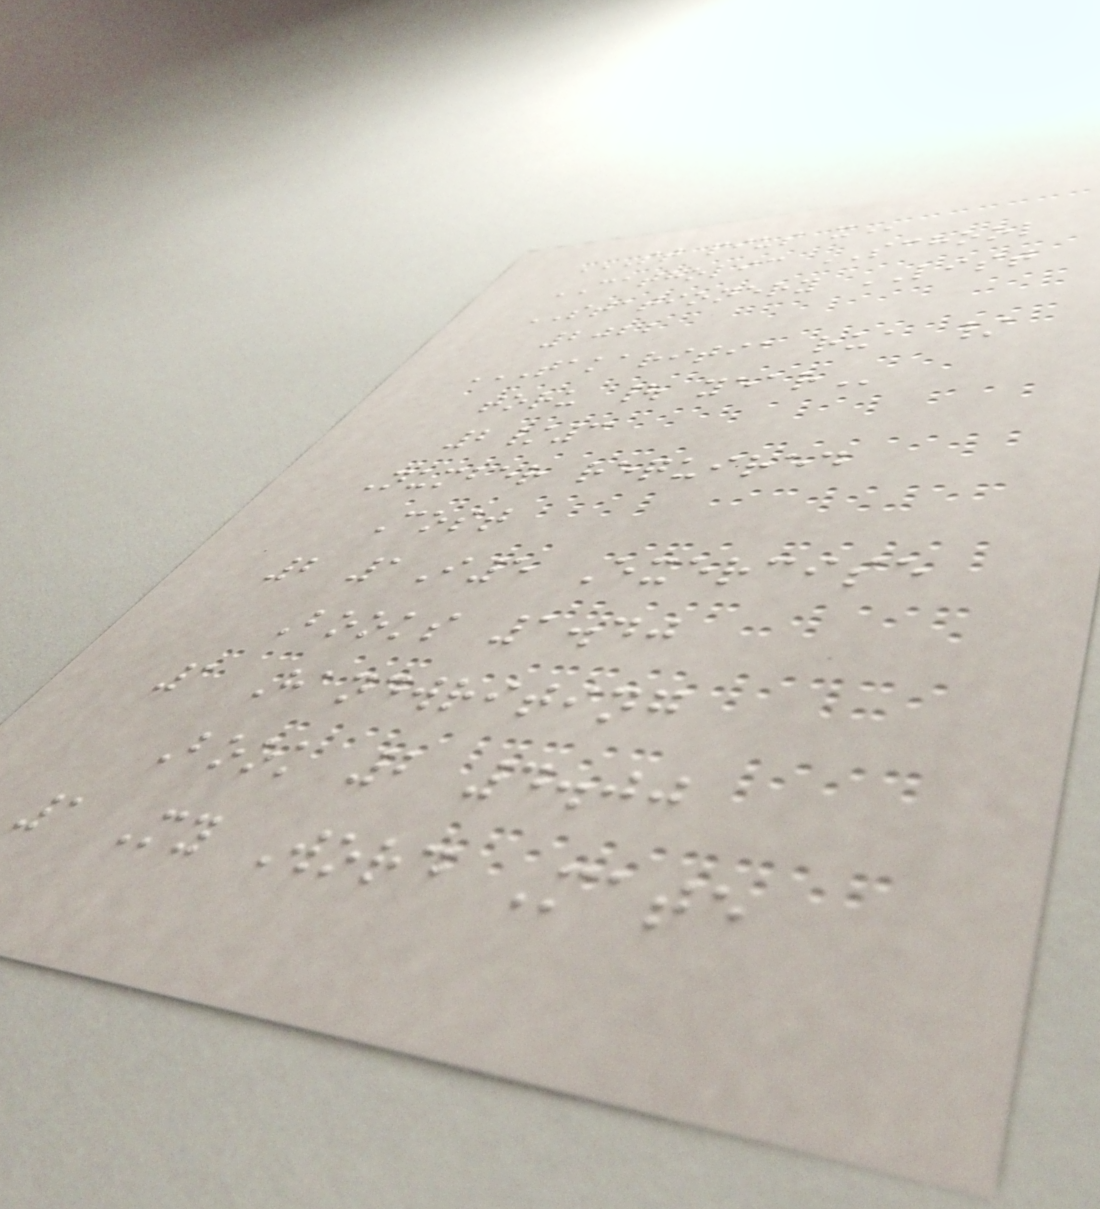ST PIUS X
CATHOLIC SCHOOL
STATIONERY LIST
2022
TAKARITIA RUA /
TORU | YEAR
2/3
Number required
Cost
2 1I5 Exercise
Books 1.40
1 Handwriting
Book 2 4.00
1 My Word Mate
